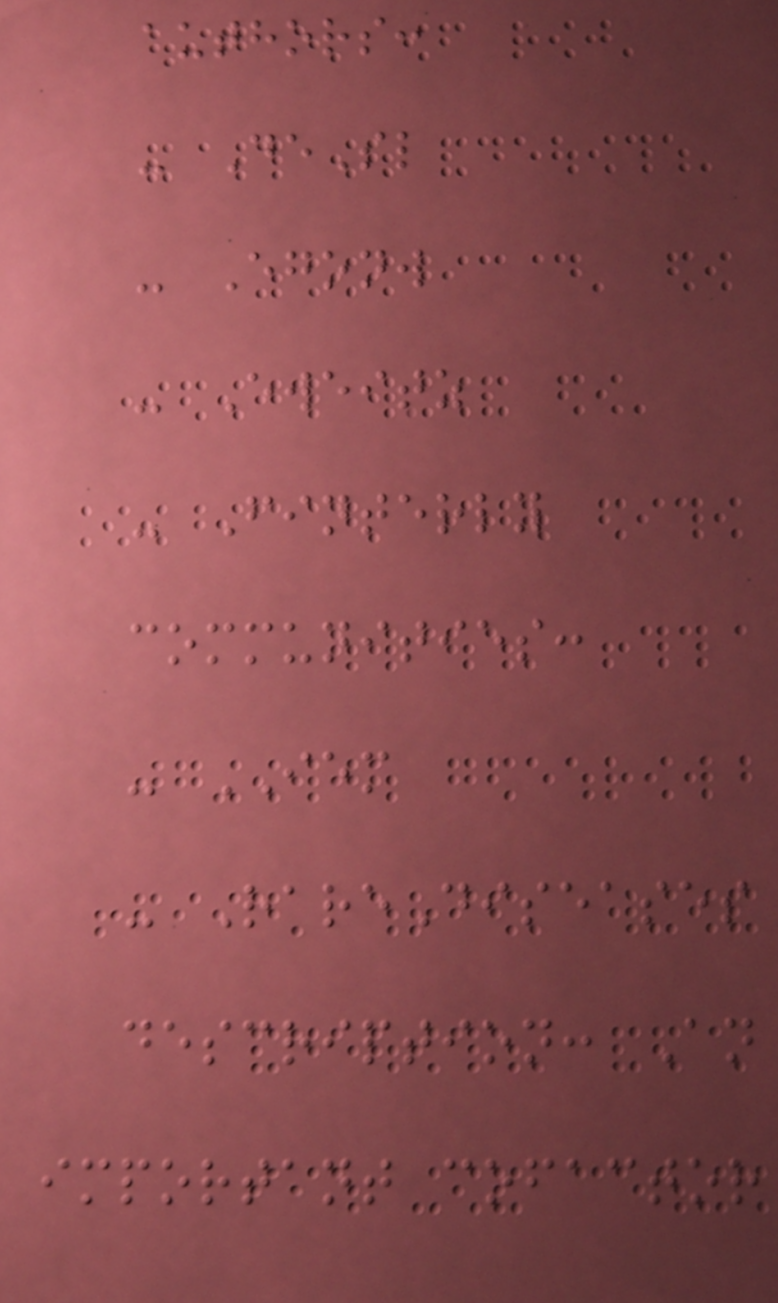authors:
- DeSl
- Egonw
- Eweitz
- Finterly
communities:
- IEM
- RareDiseases
description: An
important cofactor
